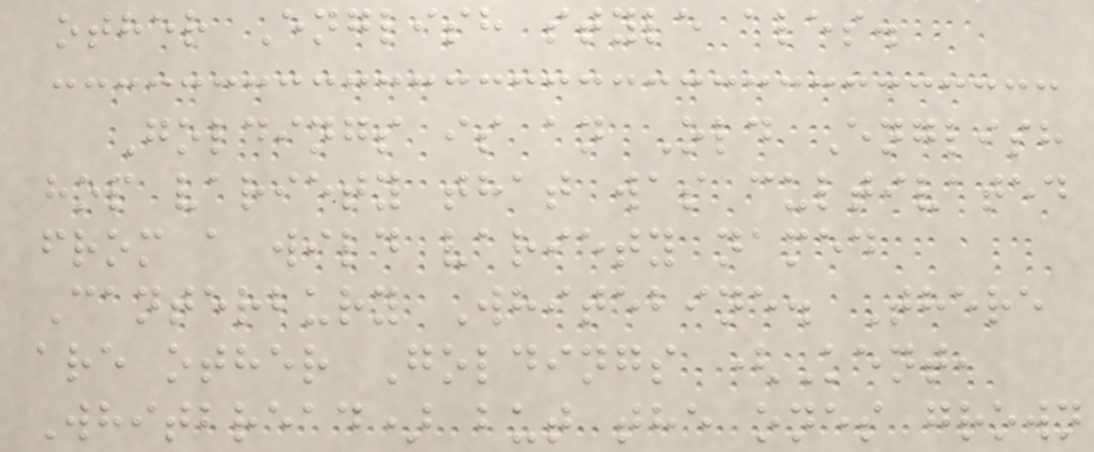other English style ales.
Goldings is an Old English
hop variety that was cultivated
from a wild variety named
Canterbury Whitebine. There
are other Goldings (Kent,
Whitbread) but the ones grown
